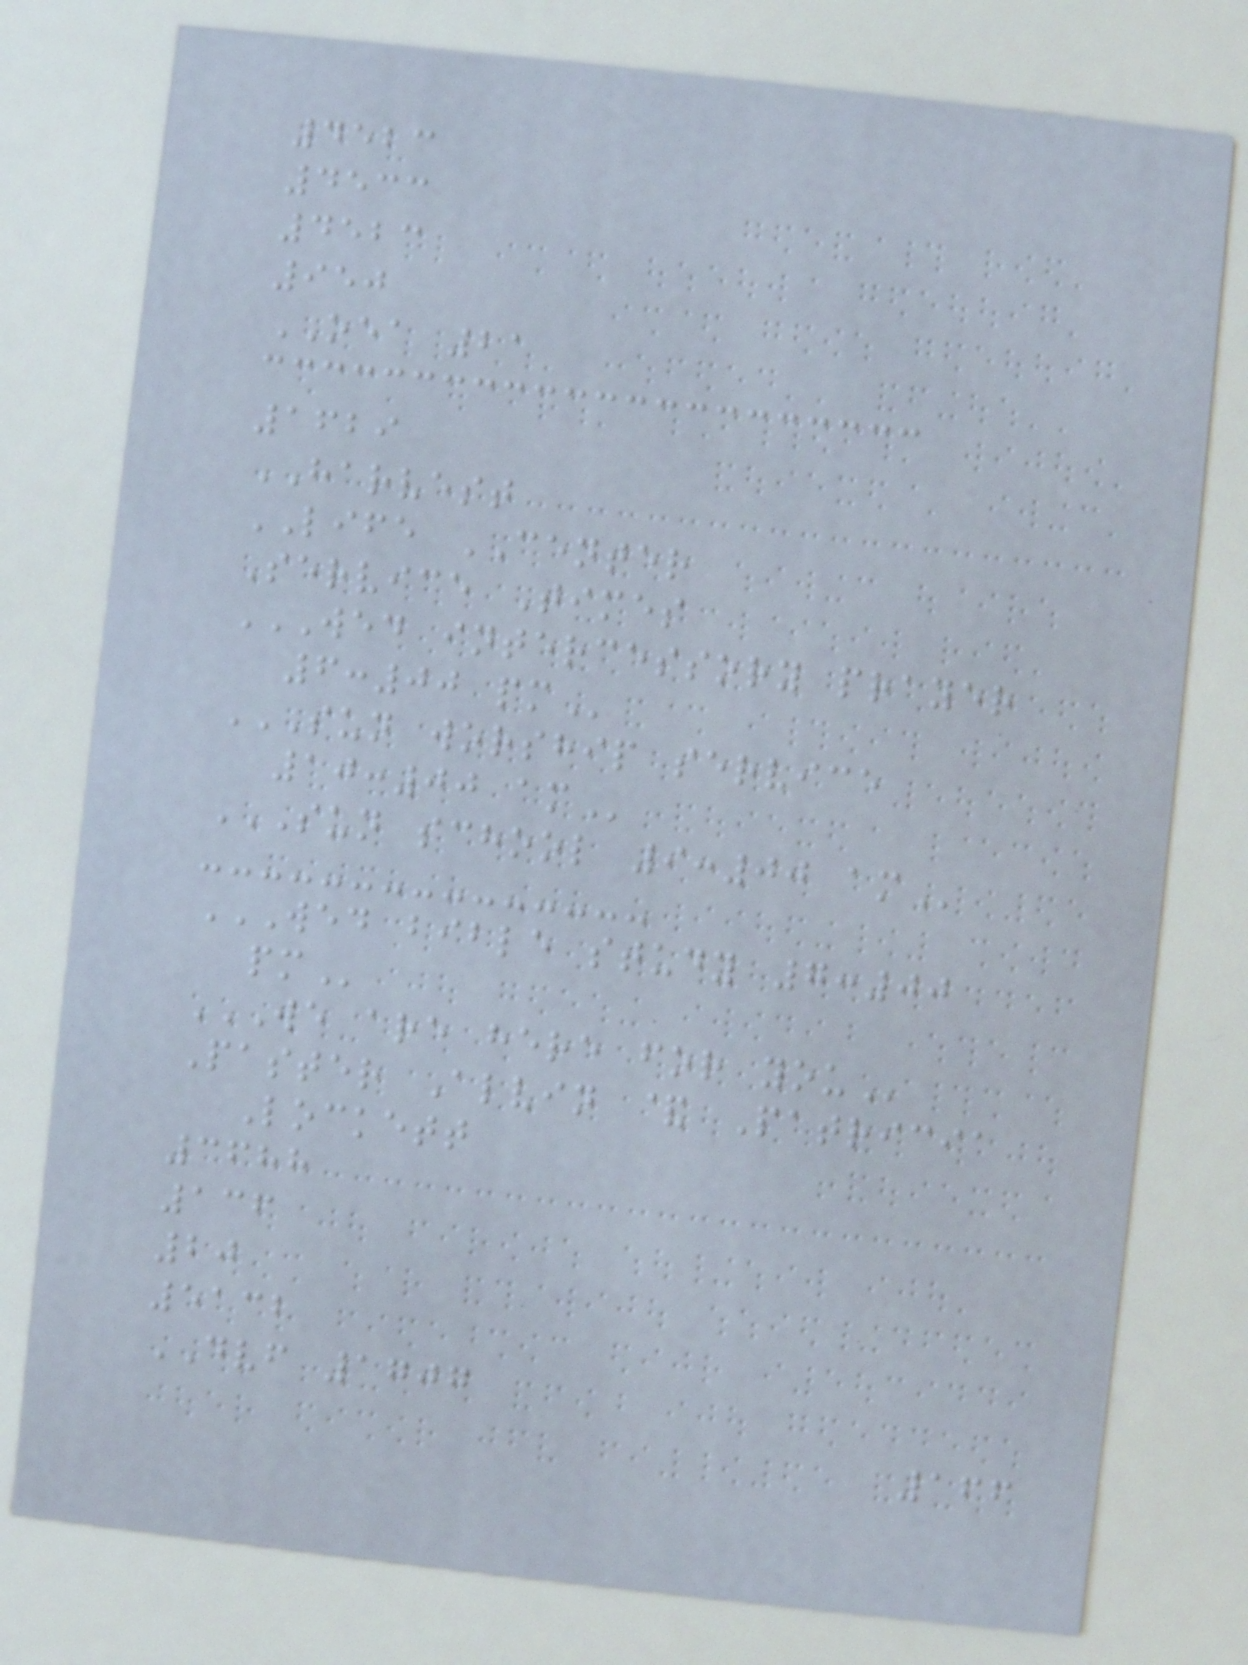4523
4533
4523
950
OEA 21
1629
HARVEST
LIFE CENTER
Service Times
WED INTERCESSORY PRAYER
6:00 PM
SUN WORSHIP SERVICE
10:00 AM
SUN SCHOOL 9:00 AM
WED BIBLE STUDY 7:00
PM
WE ARE HERE FOR YOU
Paster Alvin & Patricia
Lockett
3688
136
20
5132
DVF 1707
166
